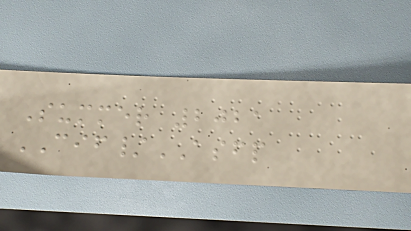Summer 2021
CIF/ASFP
